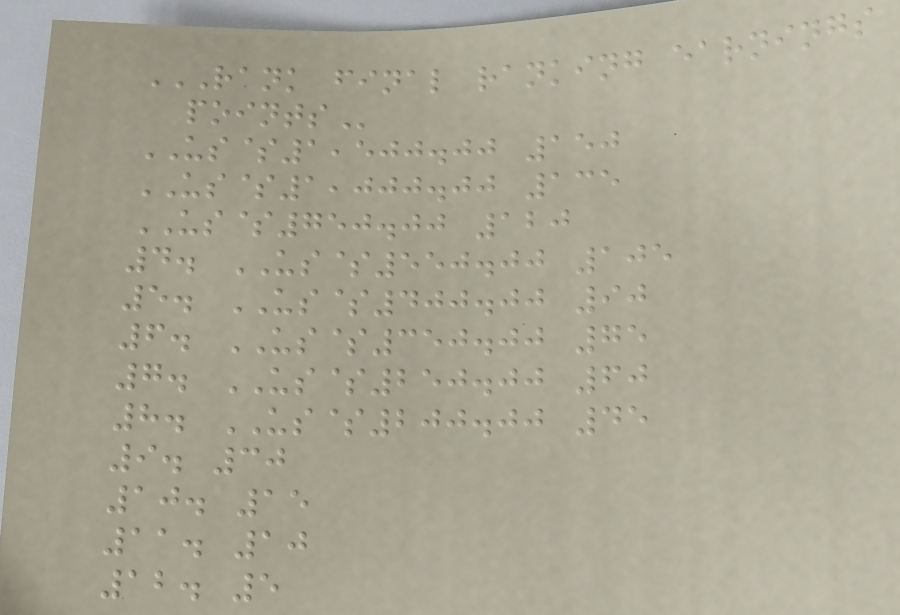RANK FINAL RANKING EARNINGS
POINTS
US$1,500.00 150
US$1,000.00 135
US$750.00 120
4. US$550.00 105
5. US$400.00 90
6. US$350.00 75
7. US$250.00 60
8. US$200.00 45
9. 30
10. 15
11. 10
12. 5
